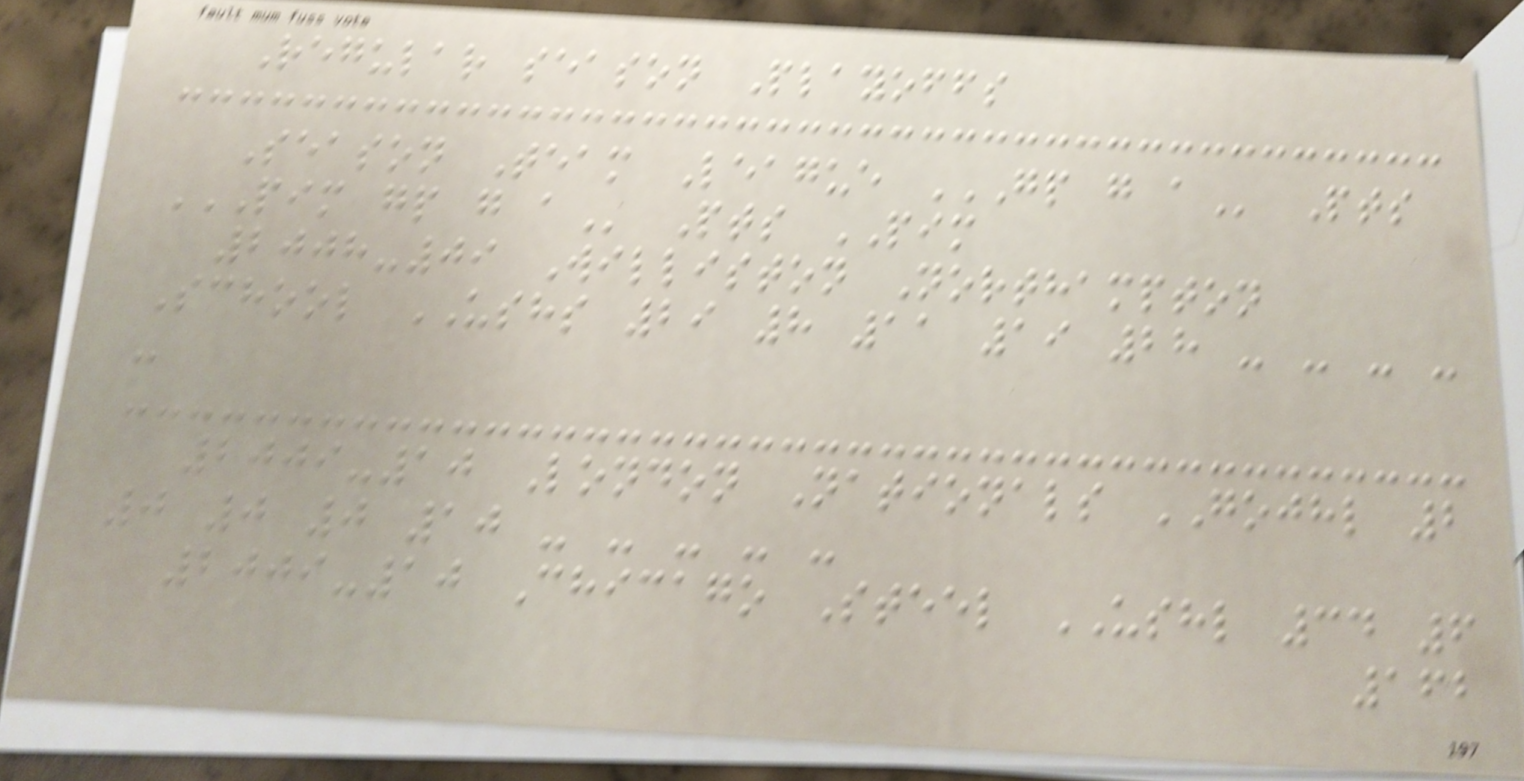Regular season Playoffs
Season Team League GP G A Pts
PIM GP G A Pts PIM
2008-09 Williston Northampton
School USHS 29 8 11 19 28 - - - -
-
2009-10 London Nationals GOJHL 2
0 0 0 10 - - - - -
2009-10 Chicago Steel USHL 34 6
162
